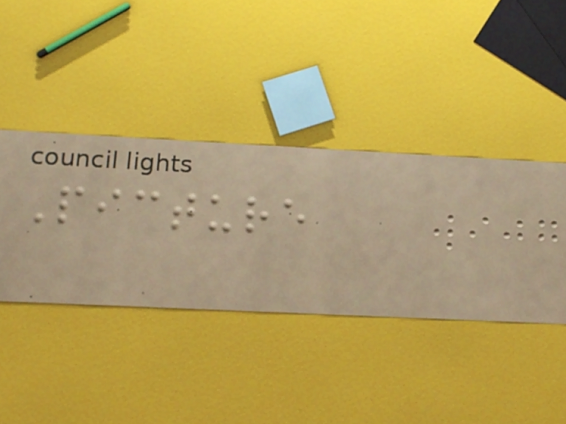Picture
